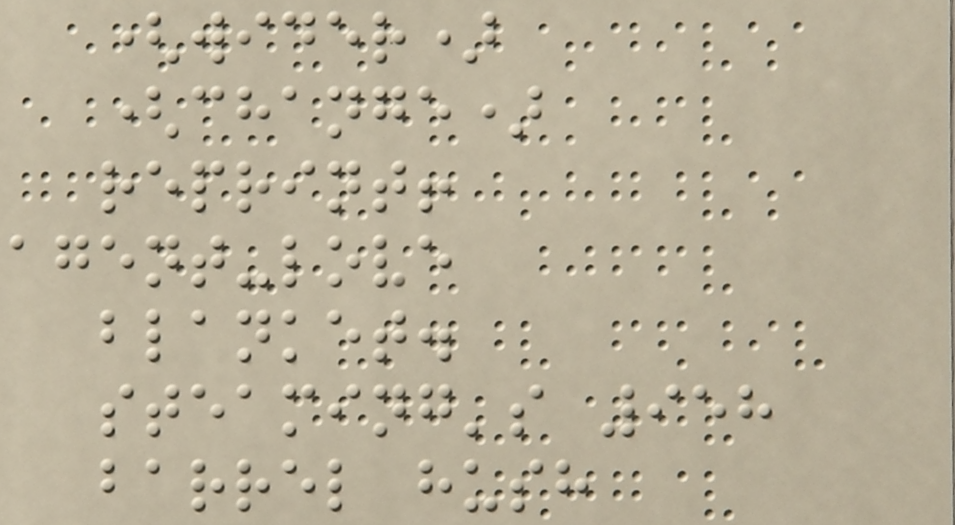(wider)
(change)
reprint!
agent-love
blanket.
steaming's 958
barrel hush
